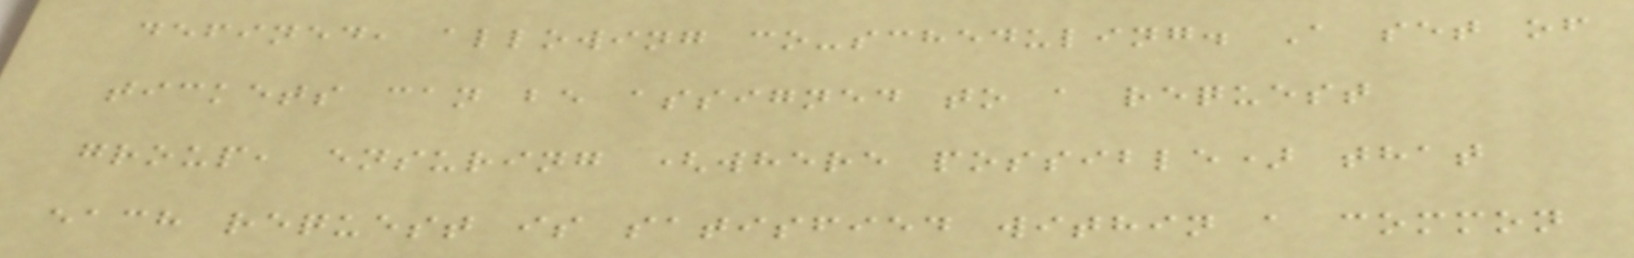defined, allowing co-scheduling. A set of
tickets can be assigned to a request
group, ensuring (where possible) that
each request is satisfied within a common
